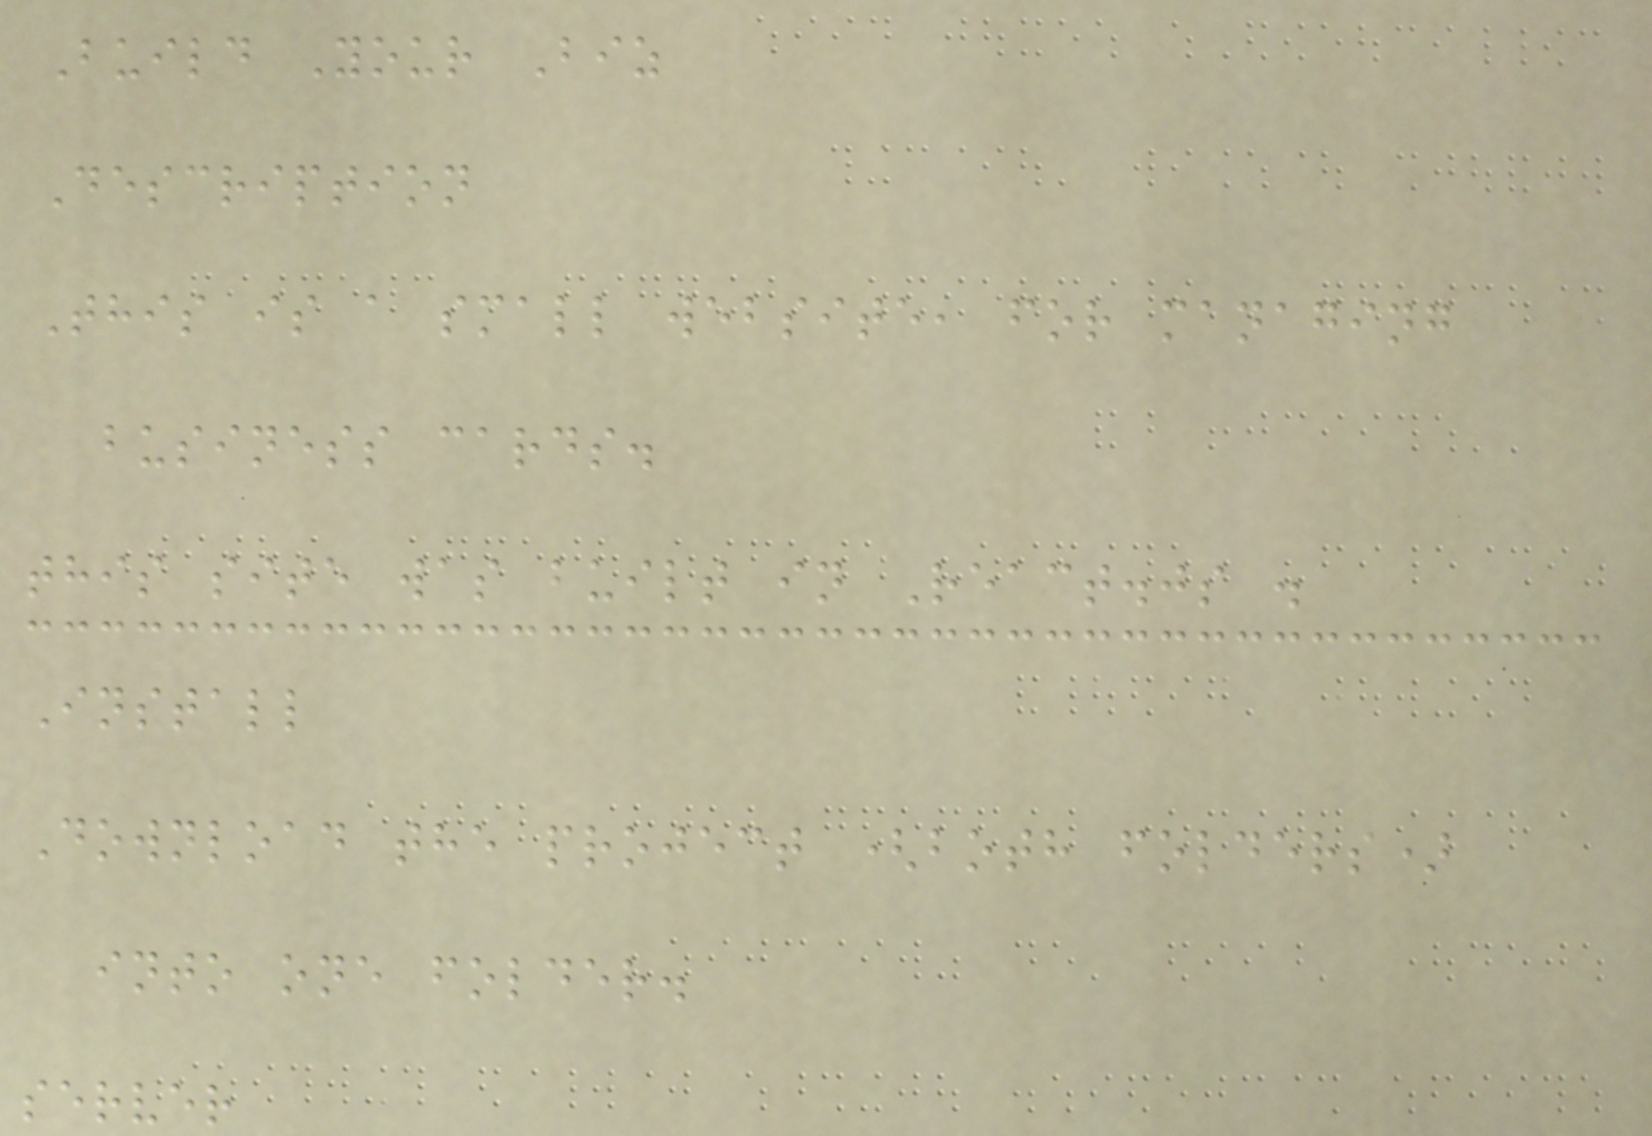Build Your Biz
Description
This is a small website, for managing
business cards.
this site was built in React.js .
Install
Download the project (both folders)
into one folder.
server
